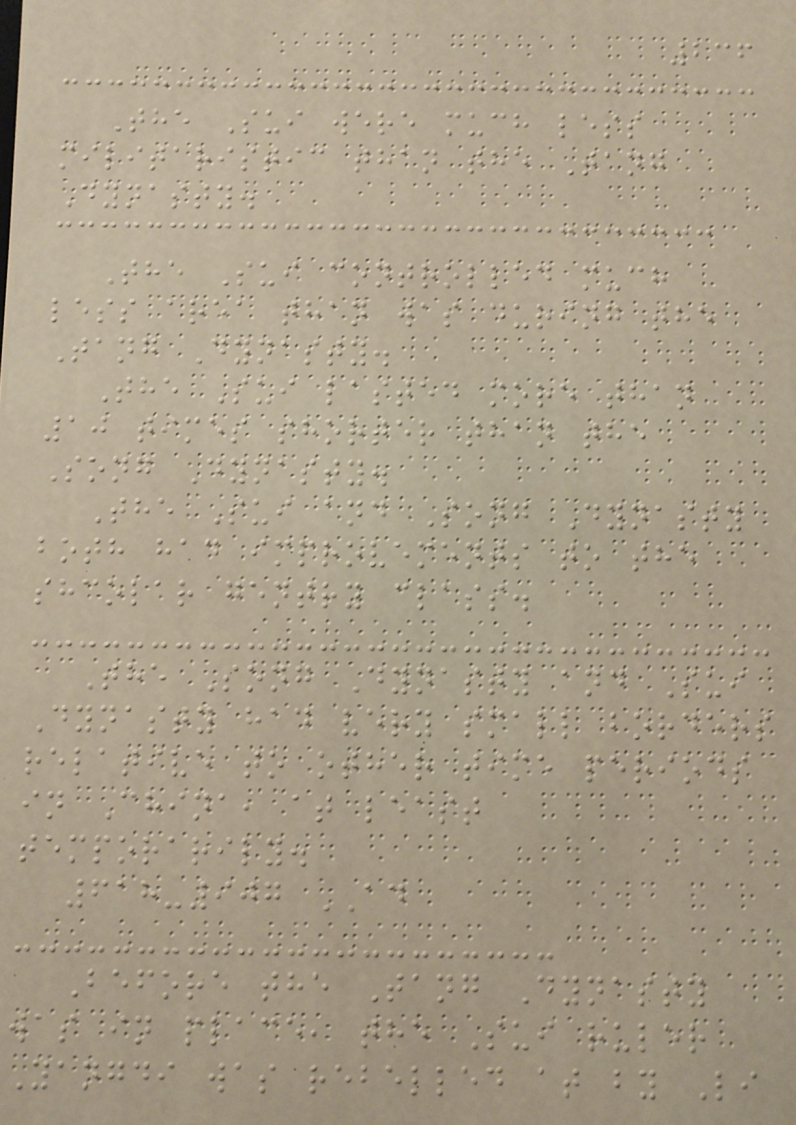236
The Sui were much less
militaristic than the Tang
Dynasty.
The Sui controlled much
less area than was during the
Tang Dynasty.
The Sui lasted more than
10 times shorter than the
Song Dynasty.
The Sui and Song Dynasty
both had improvements to the
shcolar gentry class.
The Song Dynasty and Sui
Dynasty had very small borders
relative to other time periods
in China, at least
temporarily.
618-907 AD
Before the Tang Dynasty
was in place, the Sui ruler
Yangdi was rebelled at by Li
